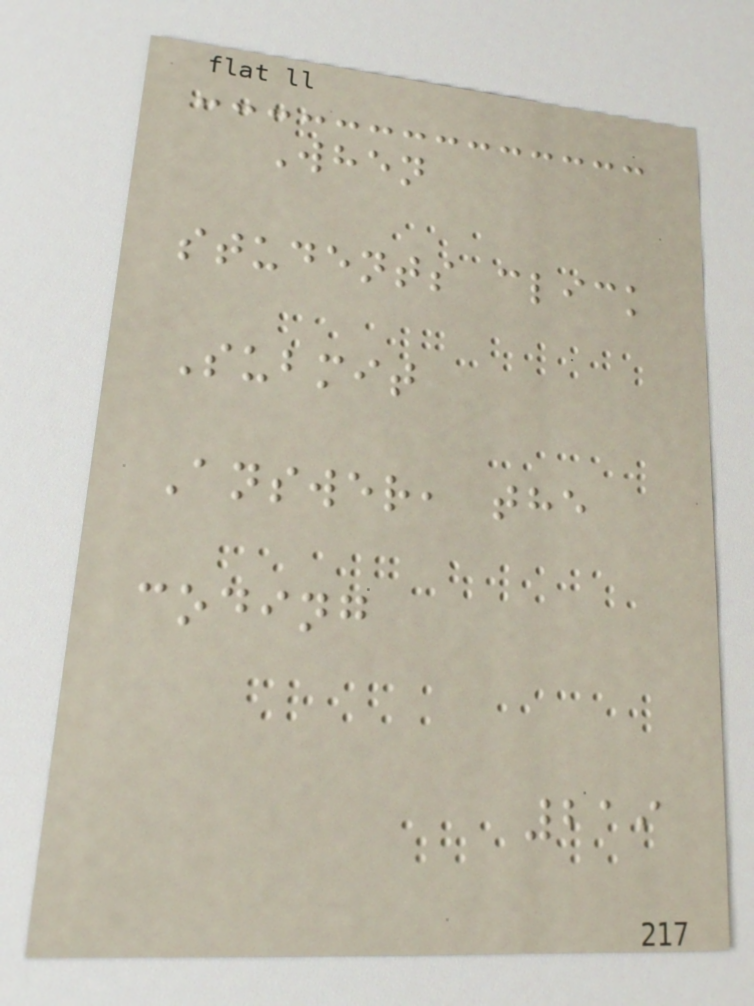When
students click
Submit
Answer, the
coding
219
